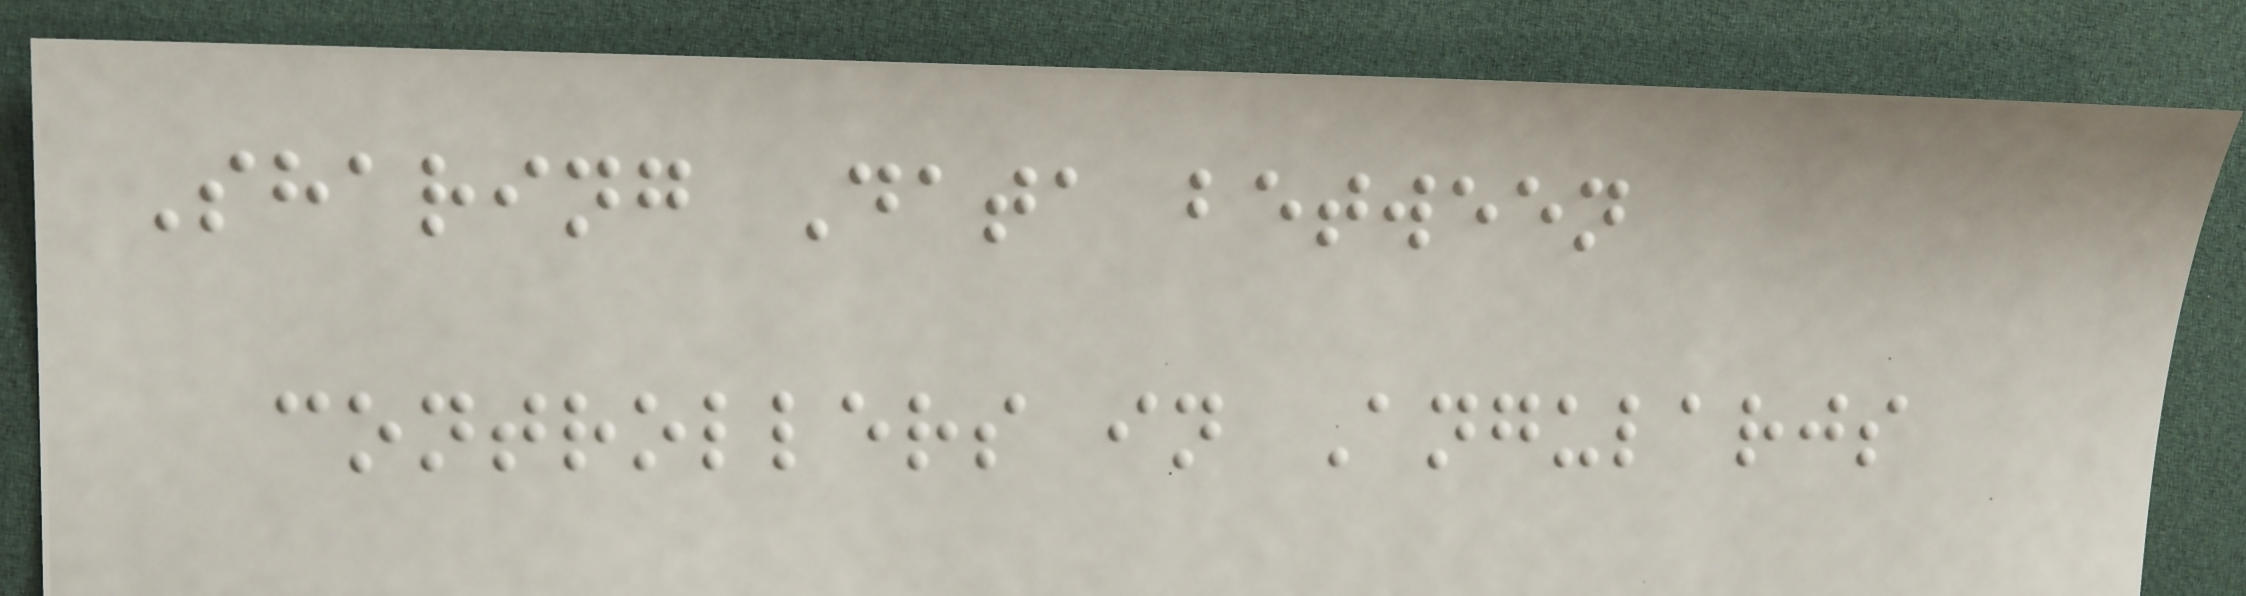Sharing Data between
controllers in Angularjs
